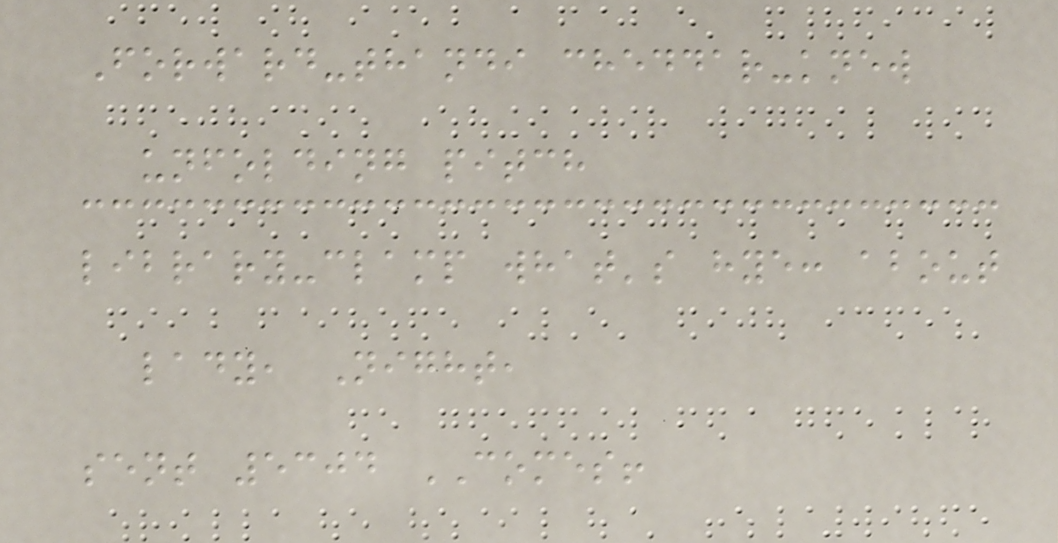Forward-thandi cheddar-knew
unfolding pitch
library-clamp what's hye: about
lady, Night,
sent 5304 COMES!
